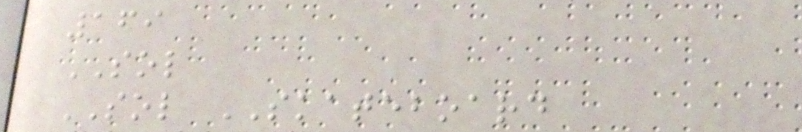169
SOL
SOL SKATEBOARD
